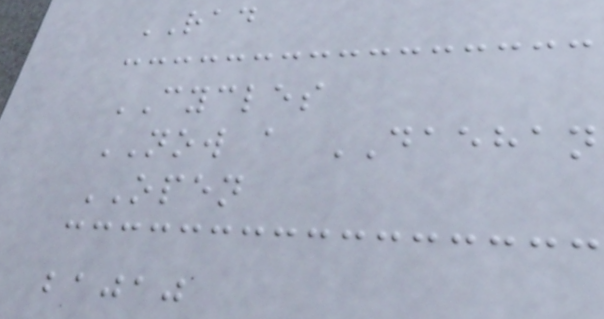RAD
CYCLES
NOW a DAEHAN
OPEN
bajaj
